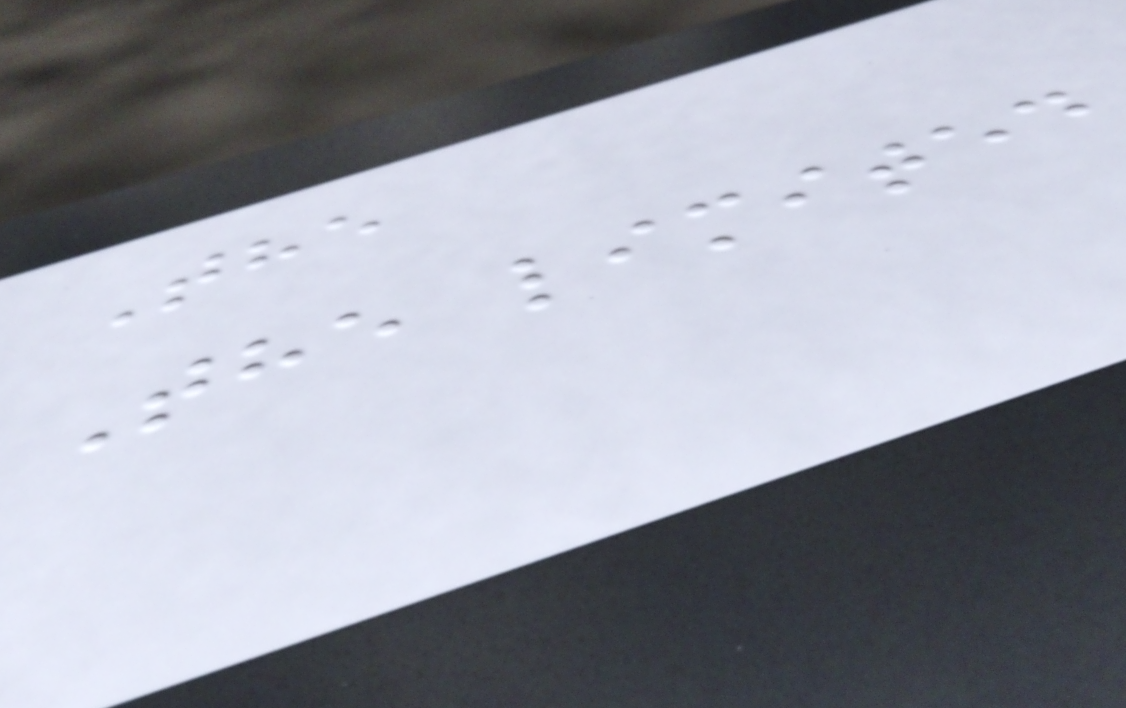The
The limited
